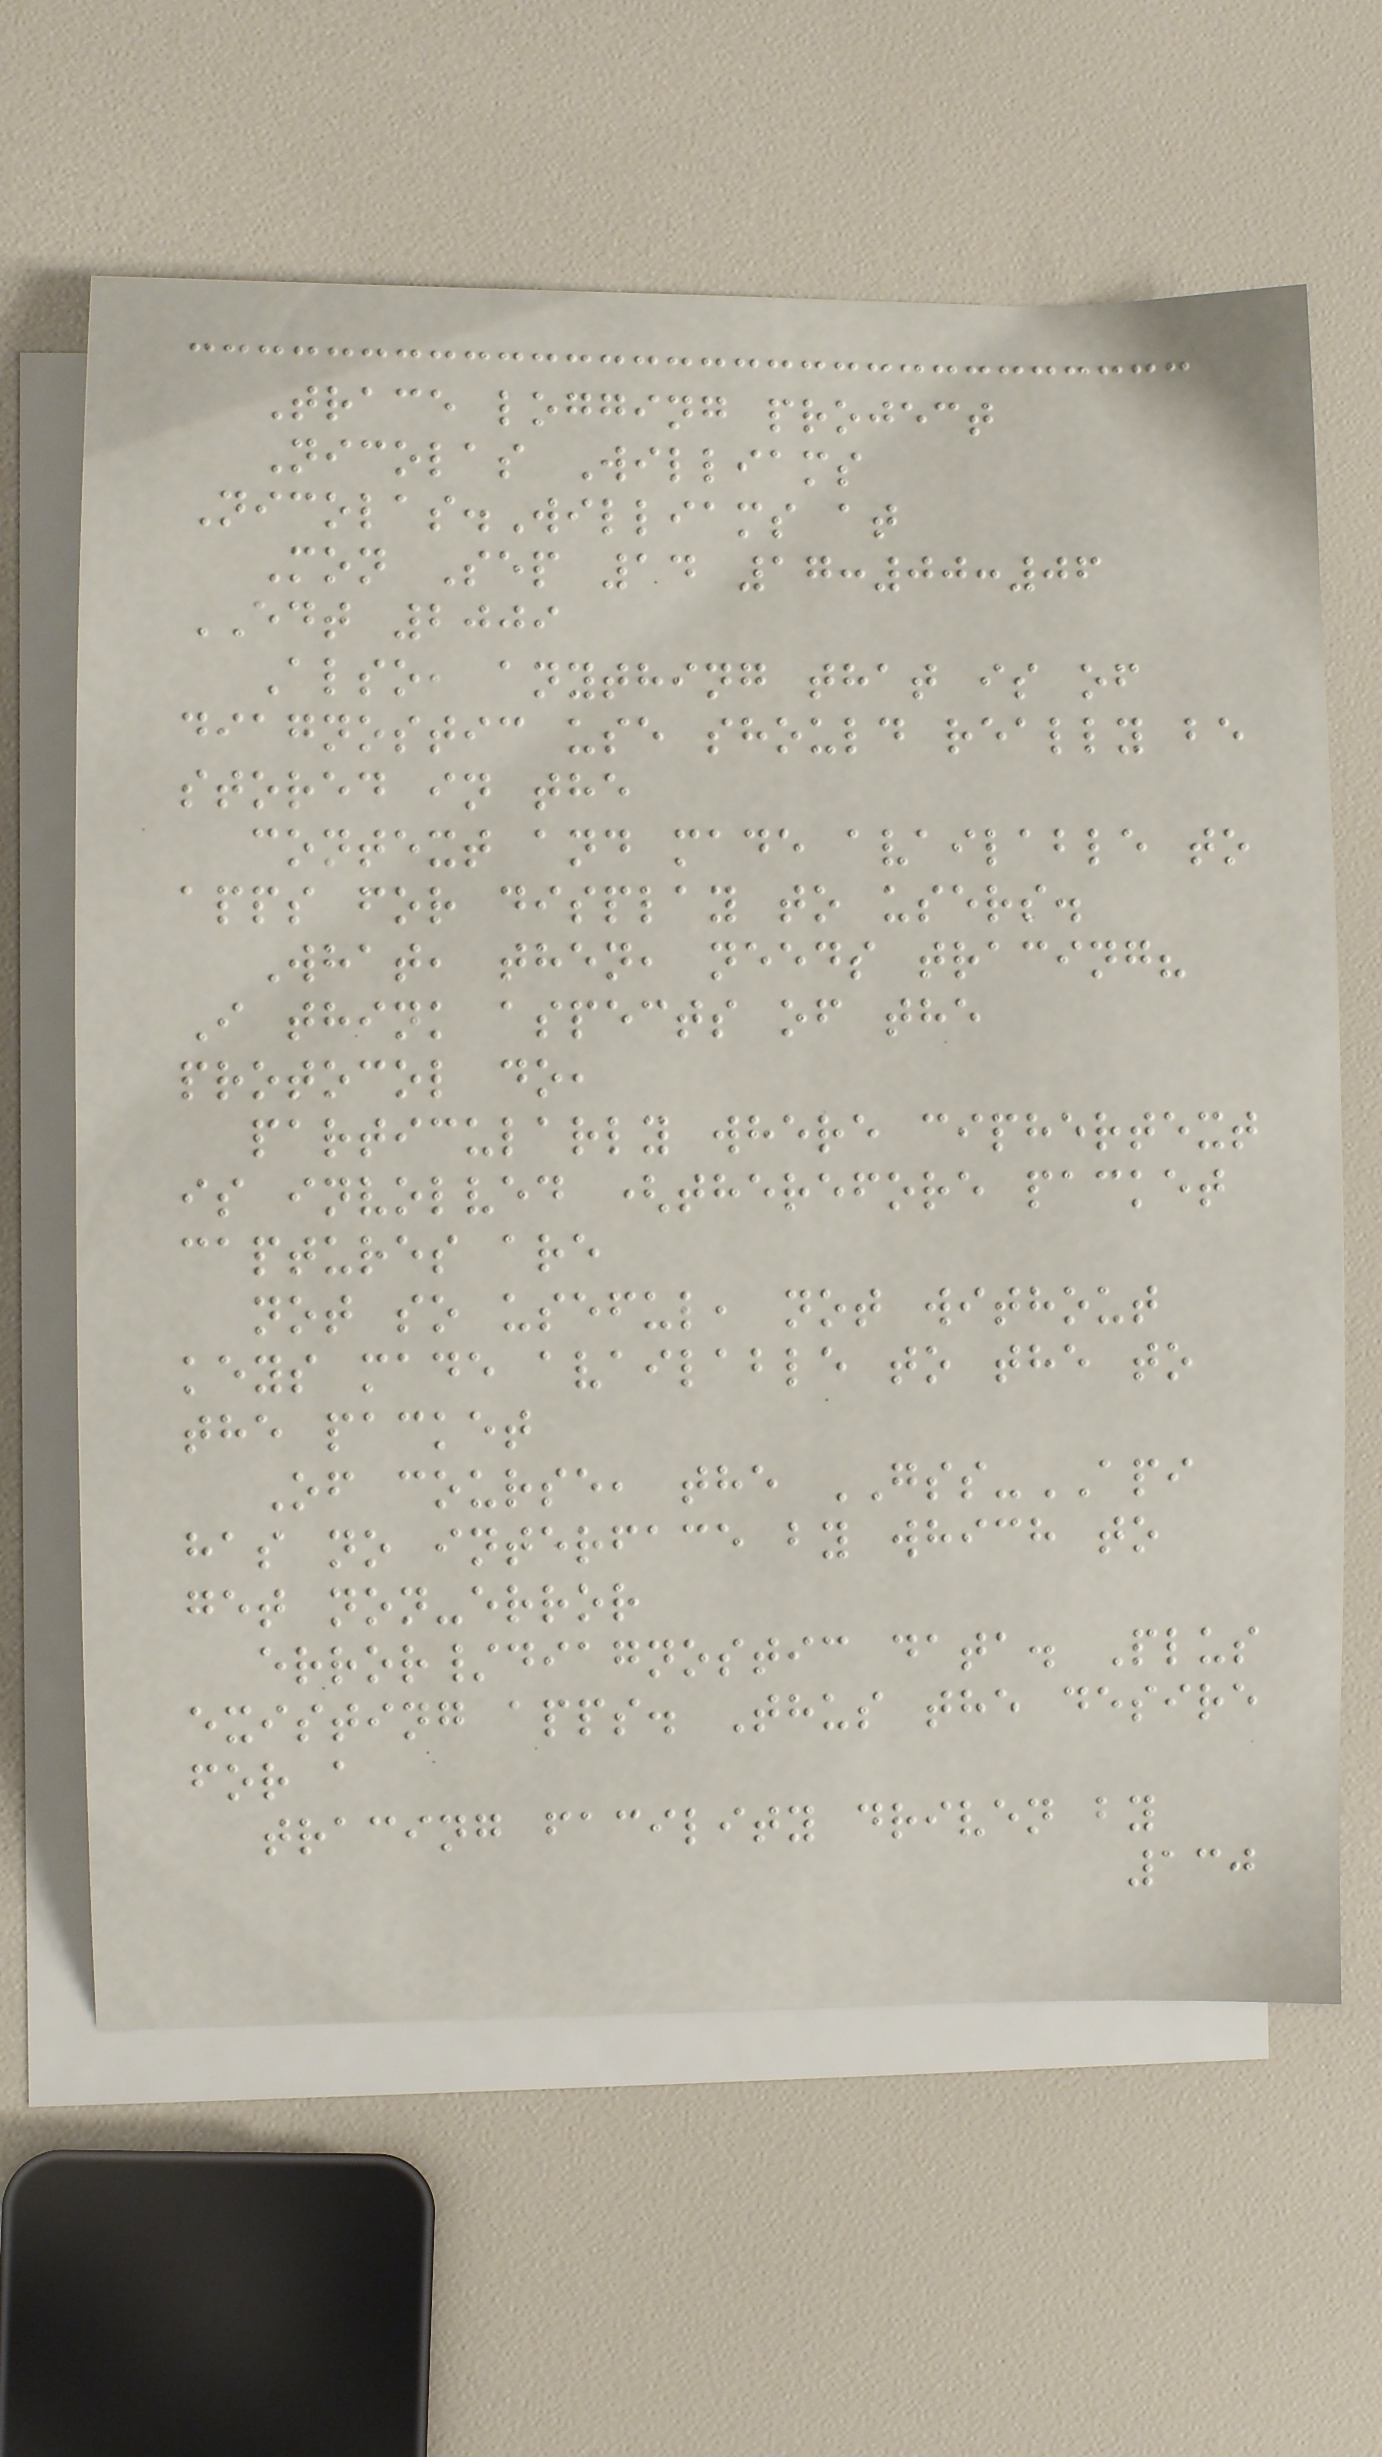Trace logging project
Nicolas Williams
Nicolas.Williams at
Mon Sep 14 17:00:06
EDT 2009
Also, anything that is of
diagnostic use should really be
stored in the
context and made available to
apps for display to users.
What, then, needs tracing?
I think aspects of the
protocol do,
particularly where ciphertext
is involved (therefore packet
captures are
not so useful, not without
keys made available to the to
the packet
Of course, the GSS-API
has no interface by which to
get non-error
error/diagnostic data. Plus
existing apps. Thus the desire
for a
tracing facility driven by
130
